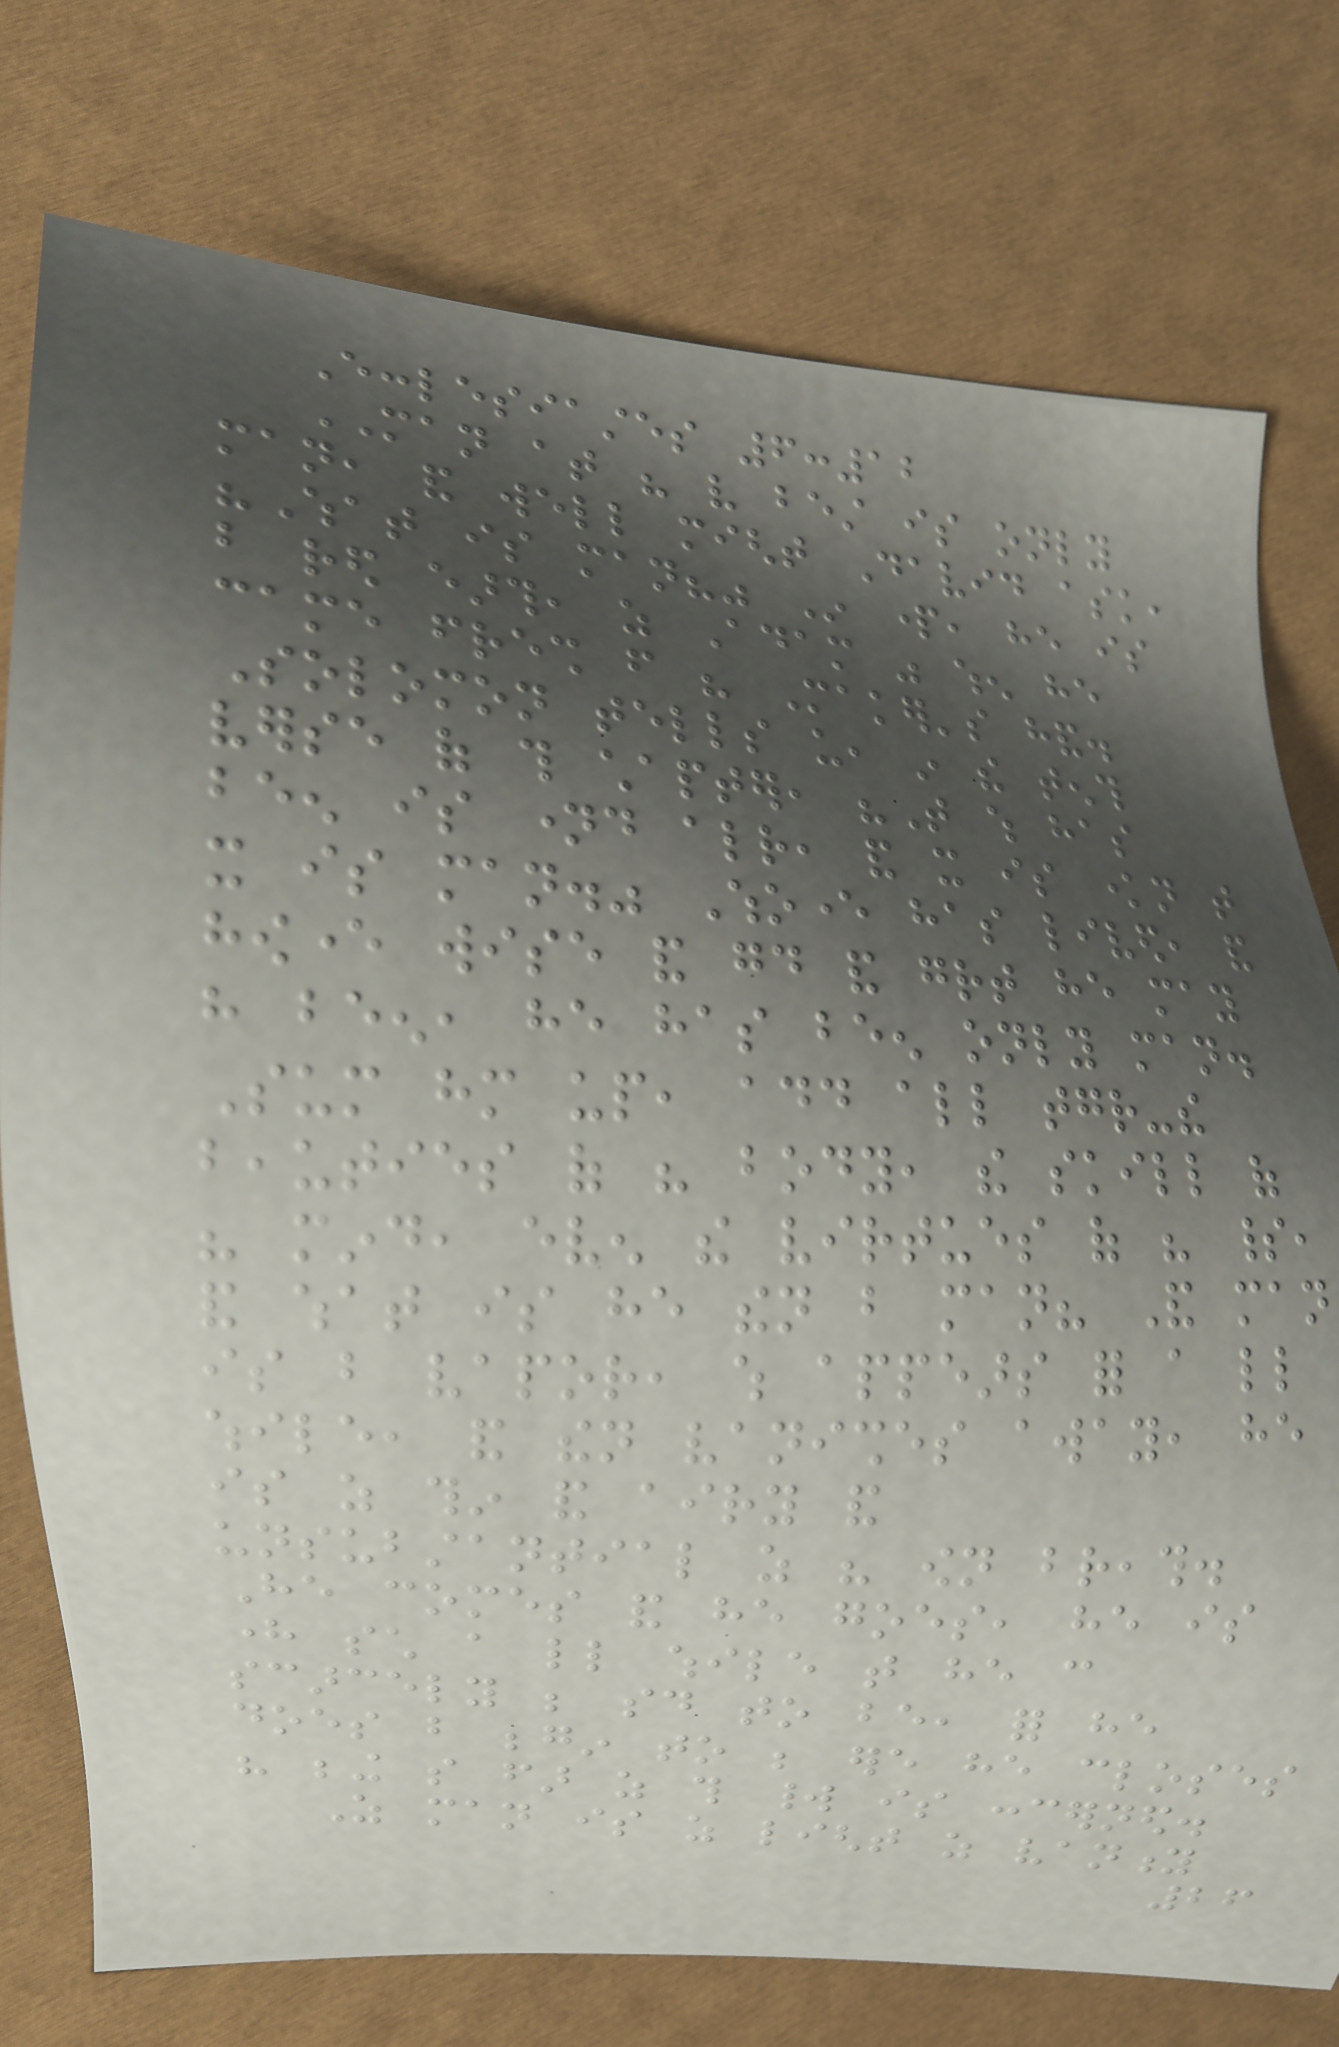Ecclesiastes 6:12
MAN at his very best is only
man, and well might David ask,
"What is man?" In part, he is
but red earth, as Adam was when he
came fresh from his Maker's hand.
Solomon tells us, in the tenth
verse of this chapter, "That which has
been is named already, and it is known that
it is man." Whoever has lived, and
however wise and good and great he may
have been, he has been only man.
Sum him up, add all together-the
beauties of his body, the skill of
his mind, even the virtues of his spirit,
and what is he then but man? And man
is but vapor, which appears for a little
while, and then vanishes away, he
is as thin and airy and
unsubstantial as his own breath.
He comes and he goes, he is
here such a little while that he can
scarcely be said to be, for he
does but begin to be ere he closes
his being so far as this world is concerned.
As man is as light as vanity
26
